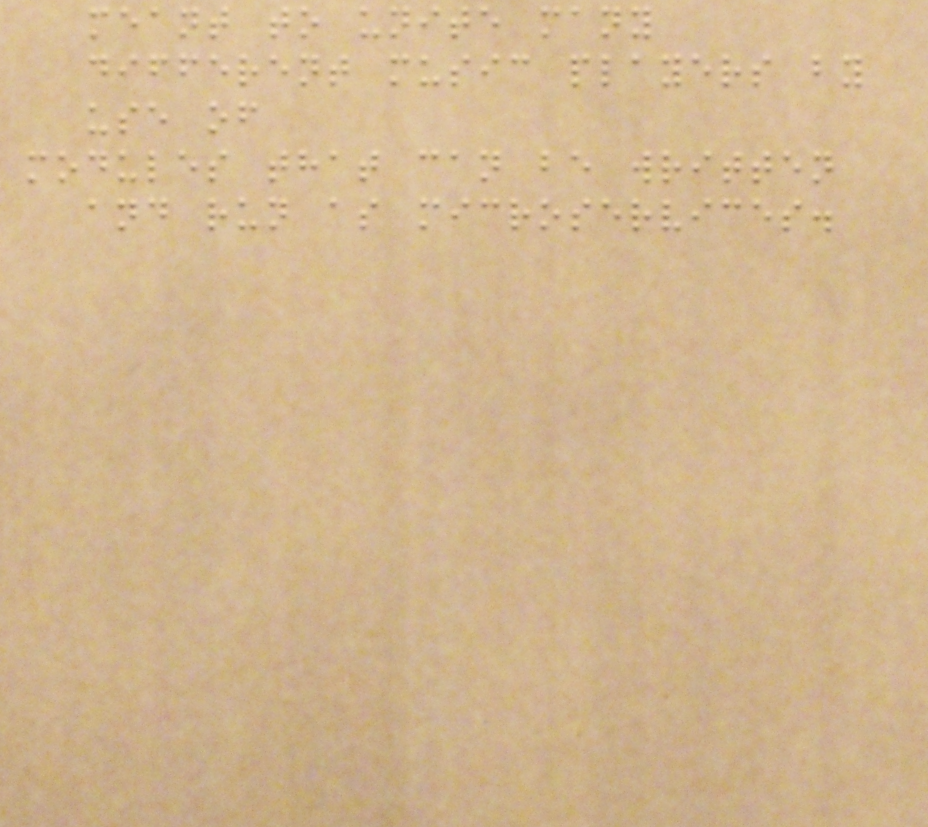meant to unite many
different music players by
use of
modules that can be written
and run as microservices.
